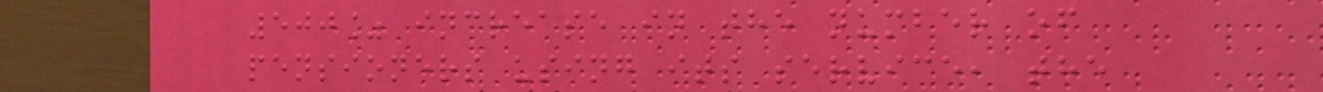500% increase in the number of
pensioners using its service, the
